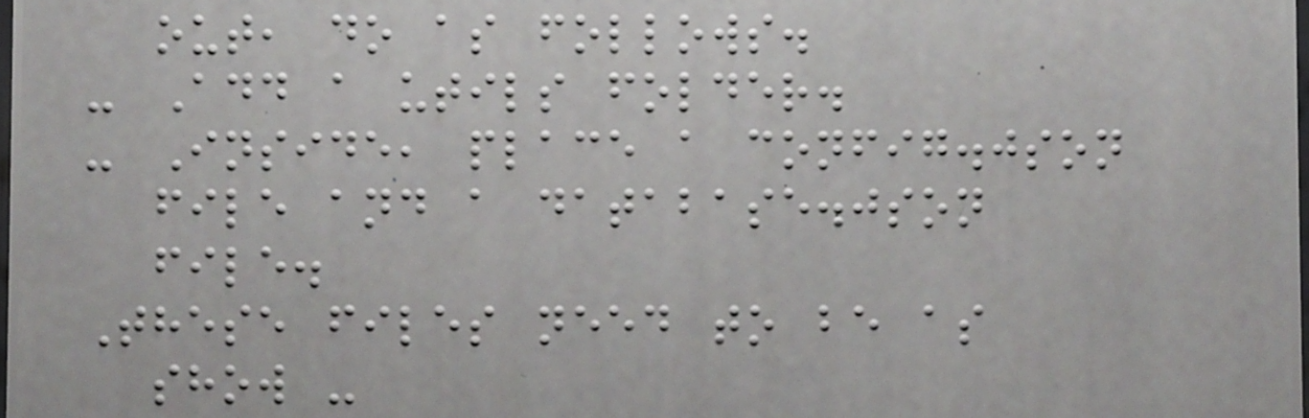out, do as follows.
- Add a utils folder.
- Inside, place a config.json
file and a database.json
file.
These files need to be as
show -
